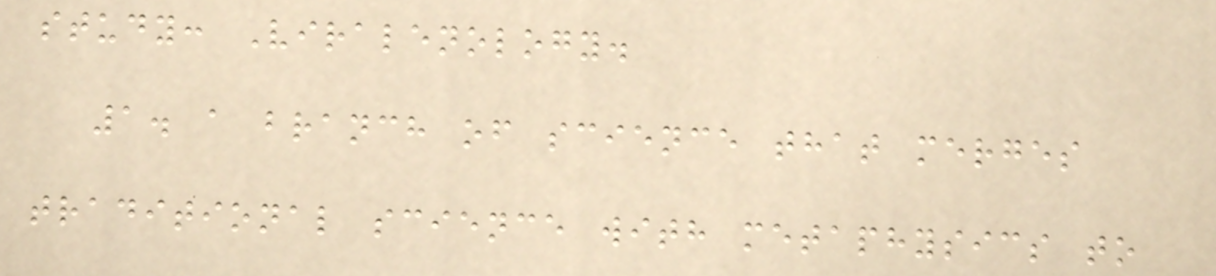study: Viralenology.
1. a branch of science that merges
traditional science with metaphysics to
